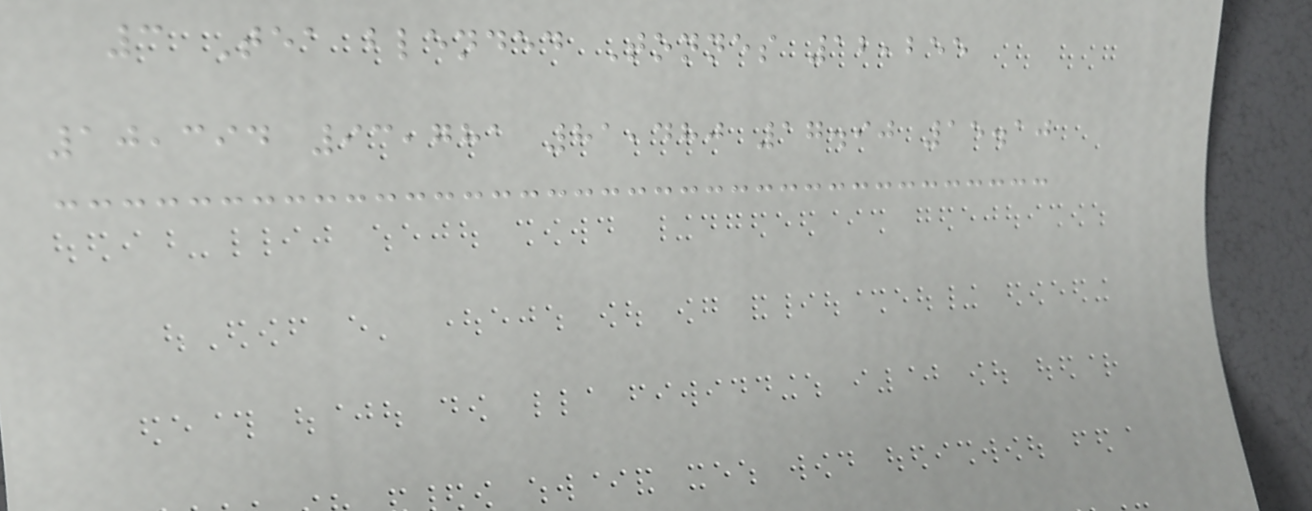3 Tea blended Tonnes 12,255
10,394 93,781 81,480 17.90 15.10
